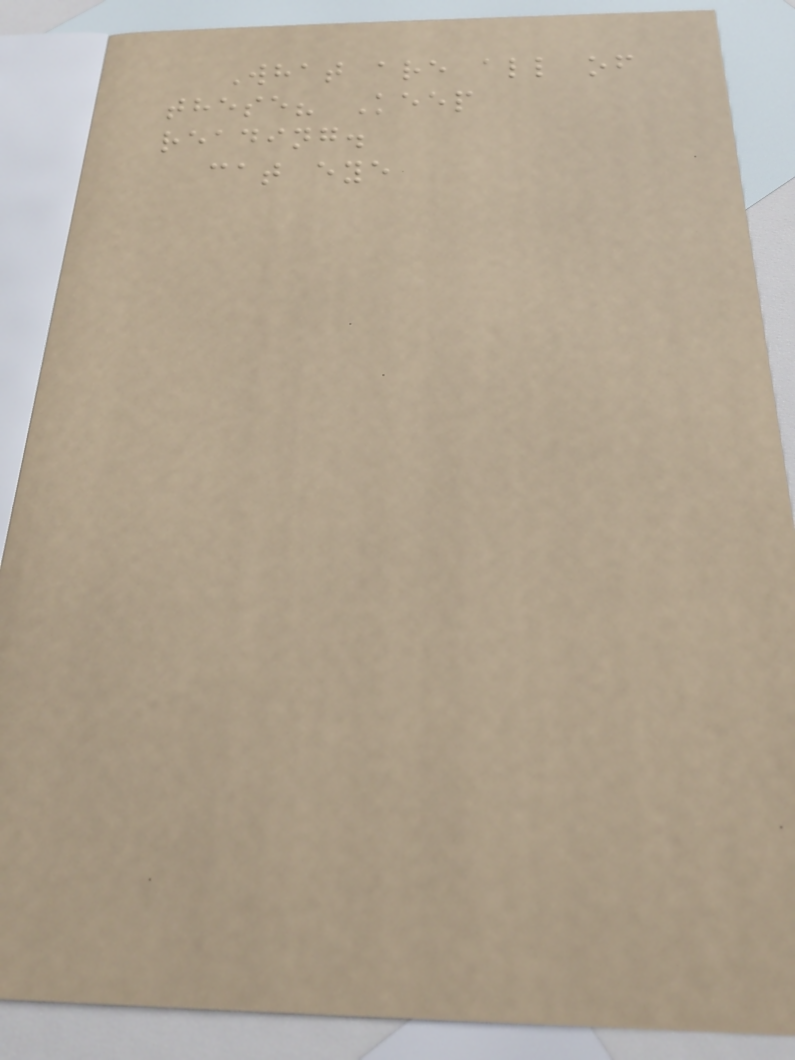What are all of
these? Keep
reading.
cat eye
